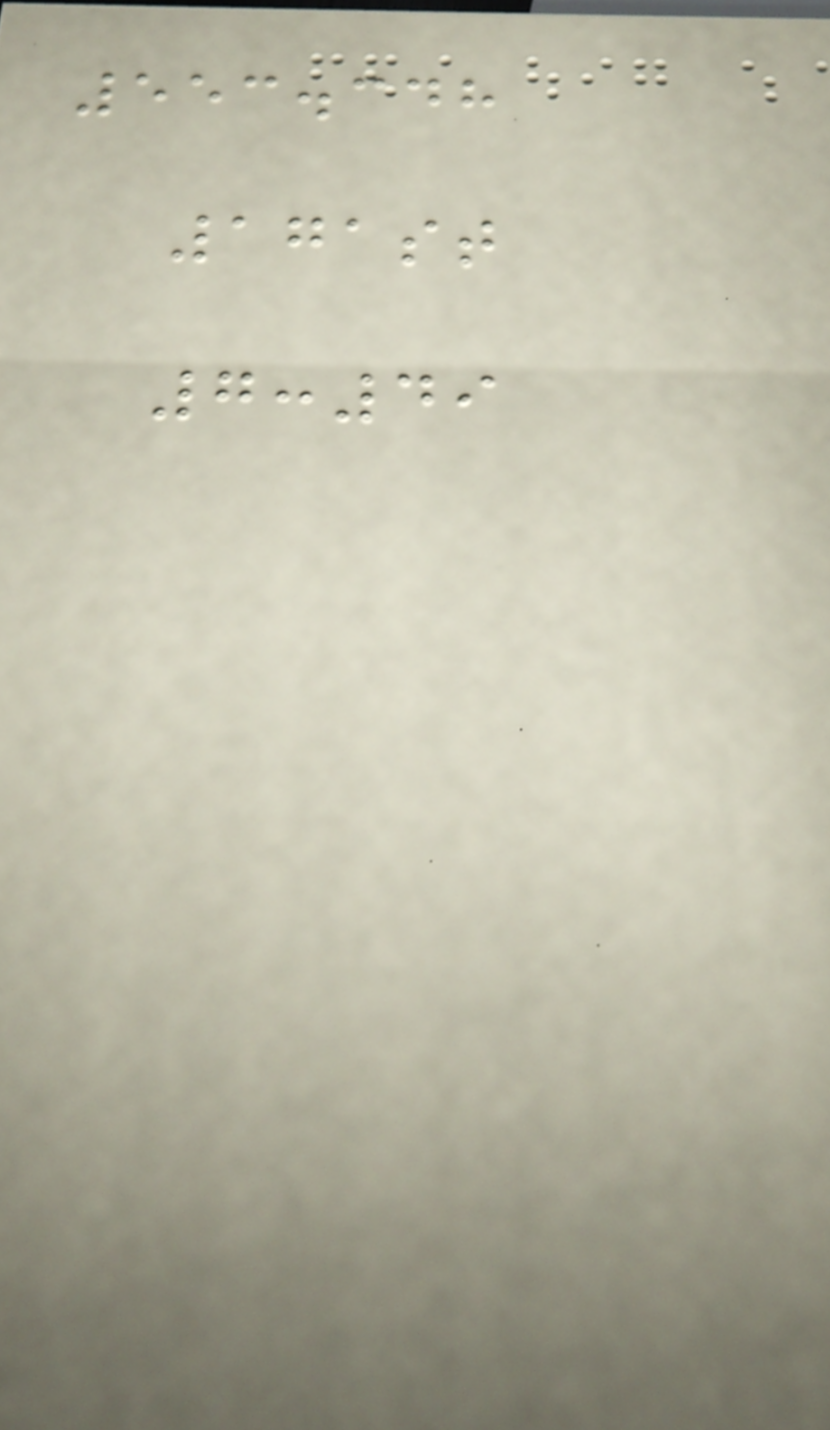553.348
171st
7:49
